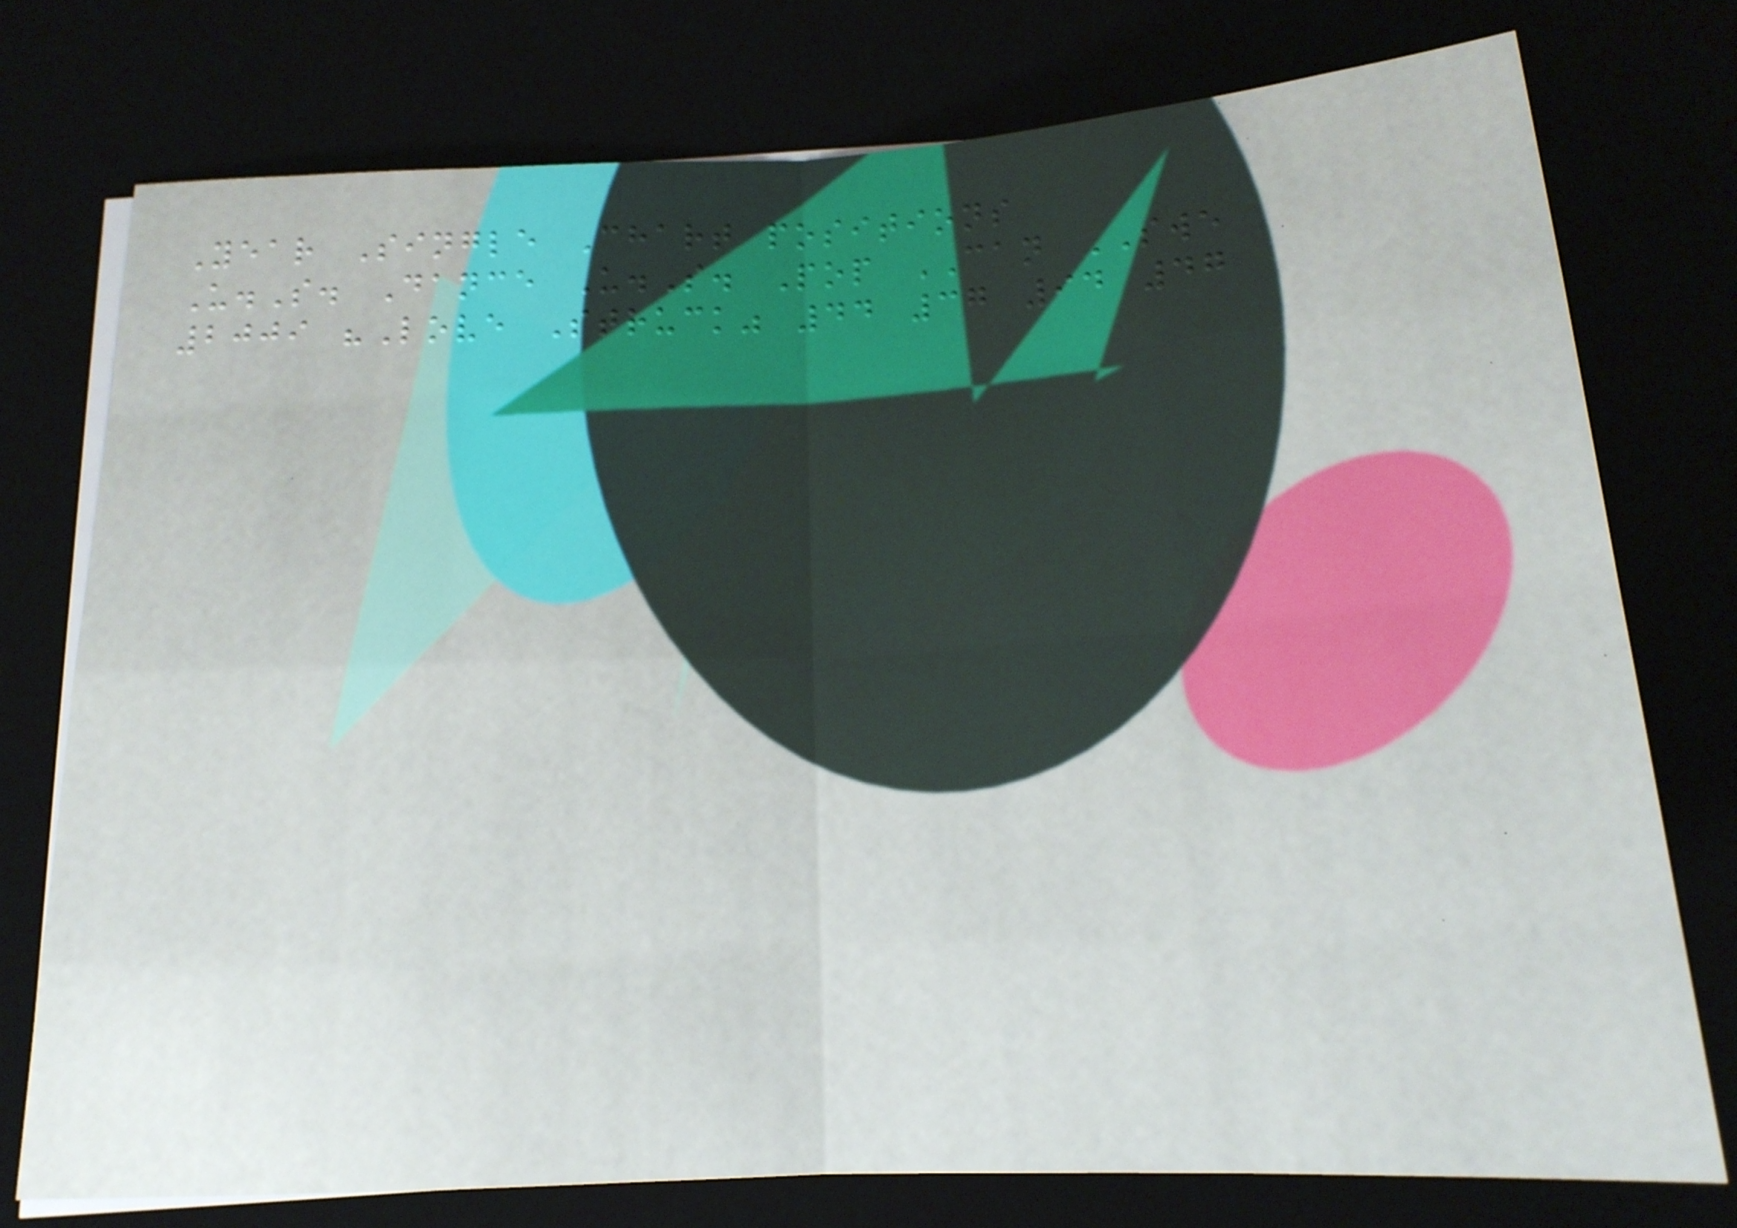Year Single Chart positions
U.S. Dance U.S. Pop CAN SWE
2009 "Love Struck" 44 37 94 47
